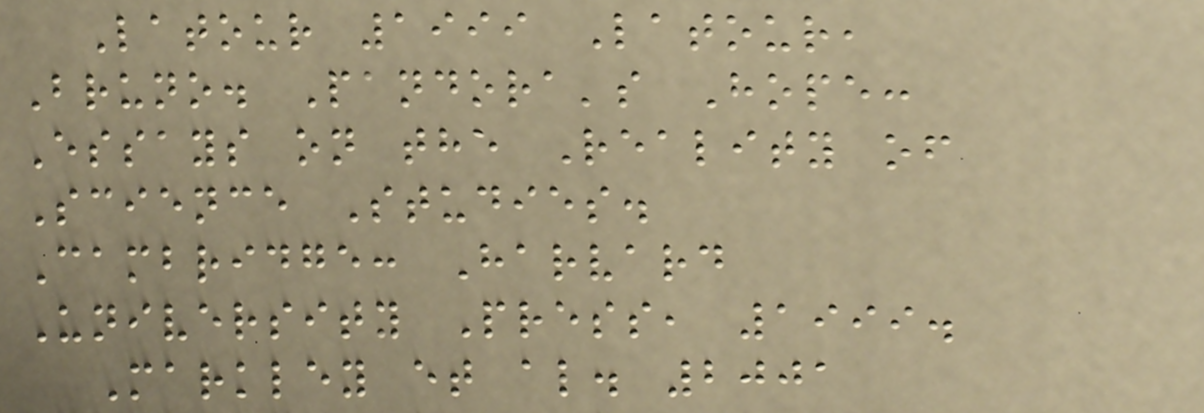Latour 1999 Latour,
Bruno. Pandora's Hope:
Essays on the Reality of
Science Studies.
Cambridge: Harvard
University Press, 1999.
Markley et al. 2001
